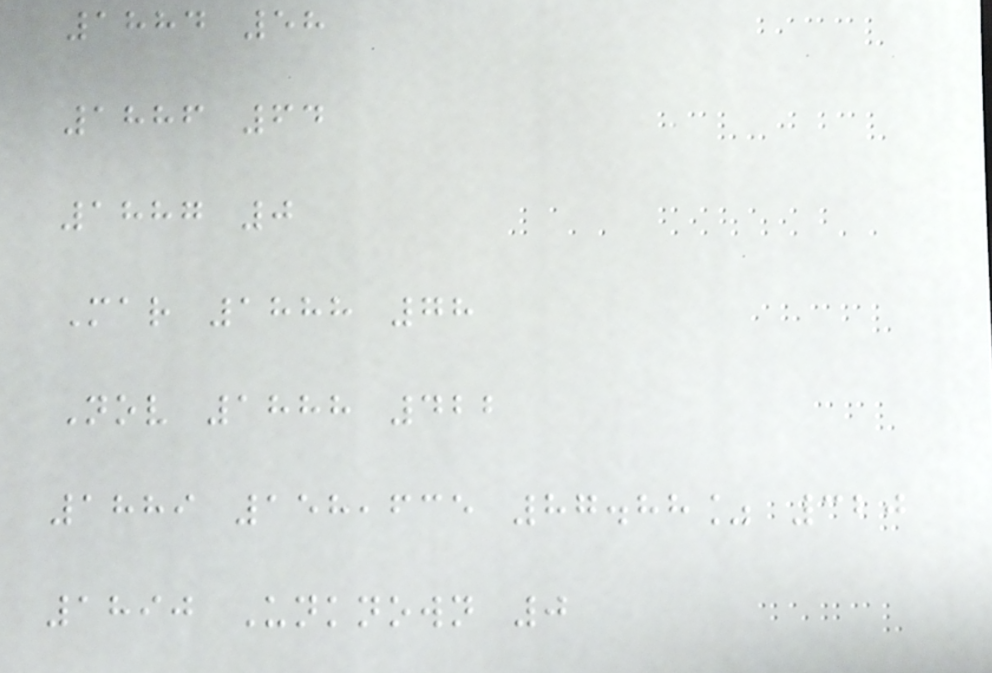1884 58
1886 64
1887 0
Mar 1888 78
Nov 1888 422
1889 158,635 87.88% 320
1890 Unknown 0
